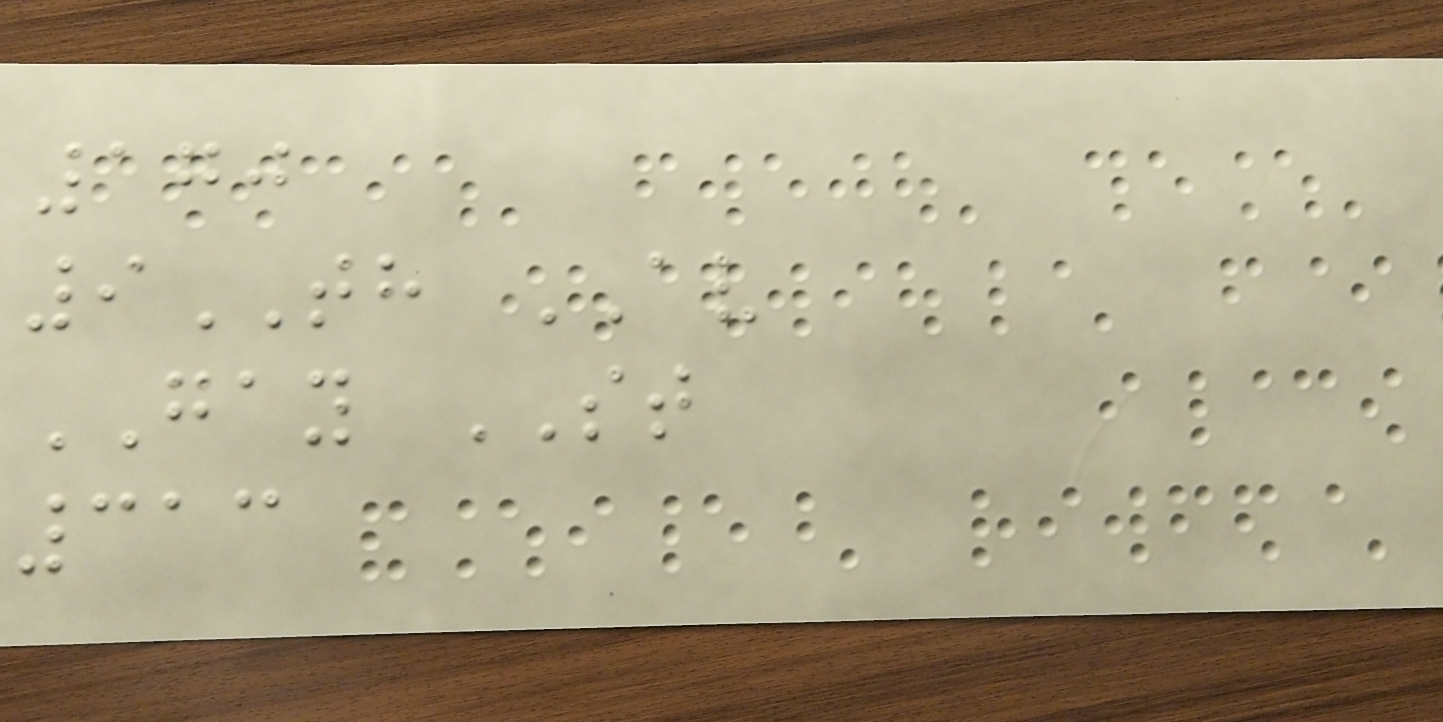170
9TH AV
GAY ST
313
